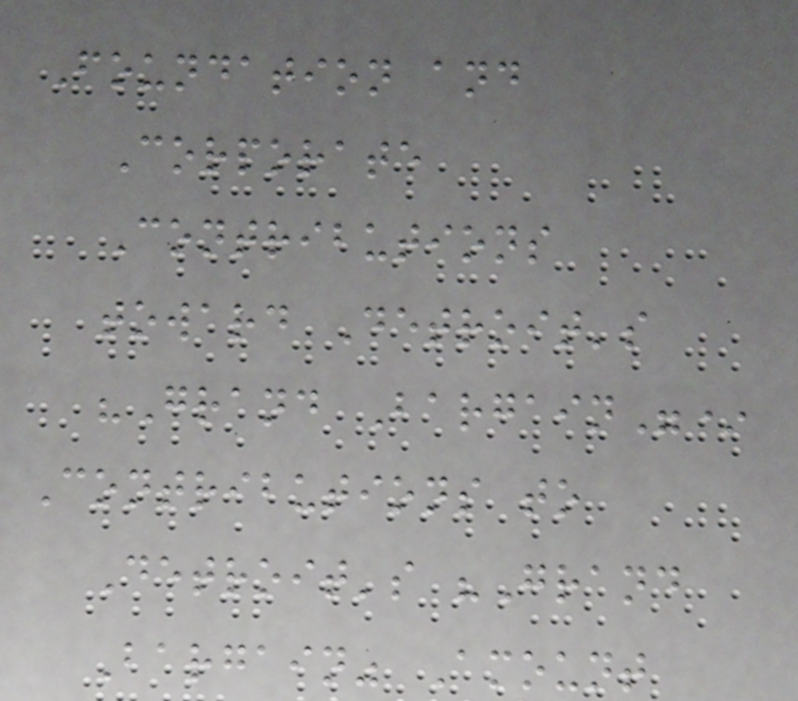Foundation and
Corporate
Contributions
toward Detroit's
"Grand Bargain"*
Contributions to
Detroit's "Grand
Bargain" Amount
